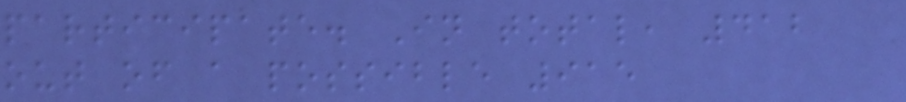participate. In total, 412
out of a possible 915
